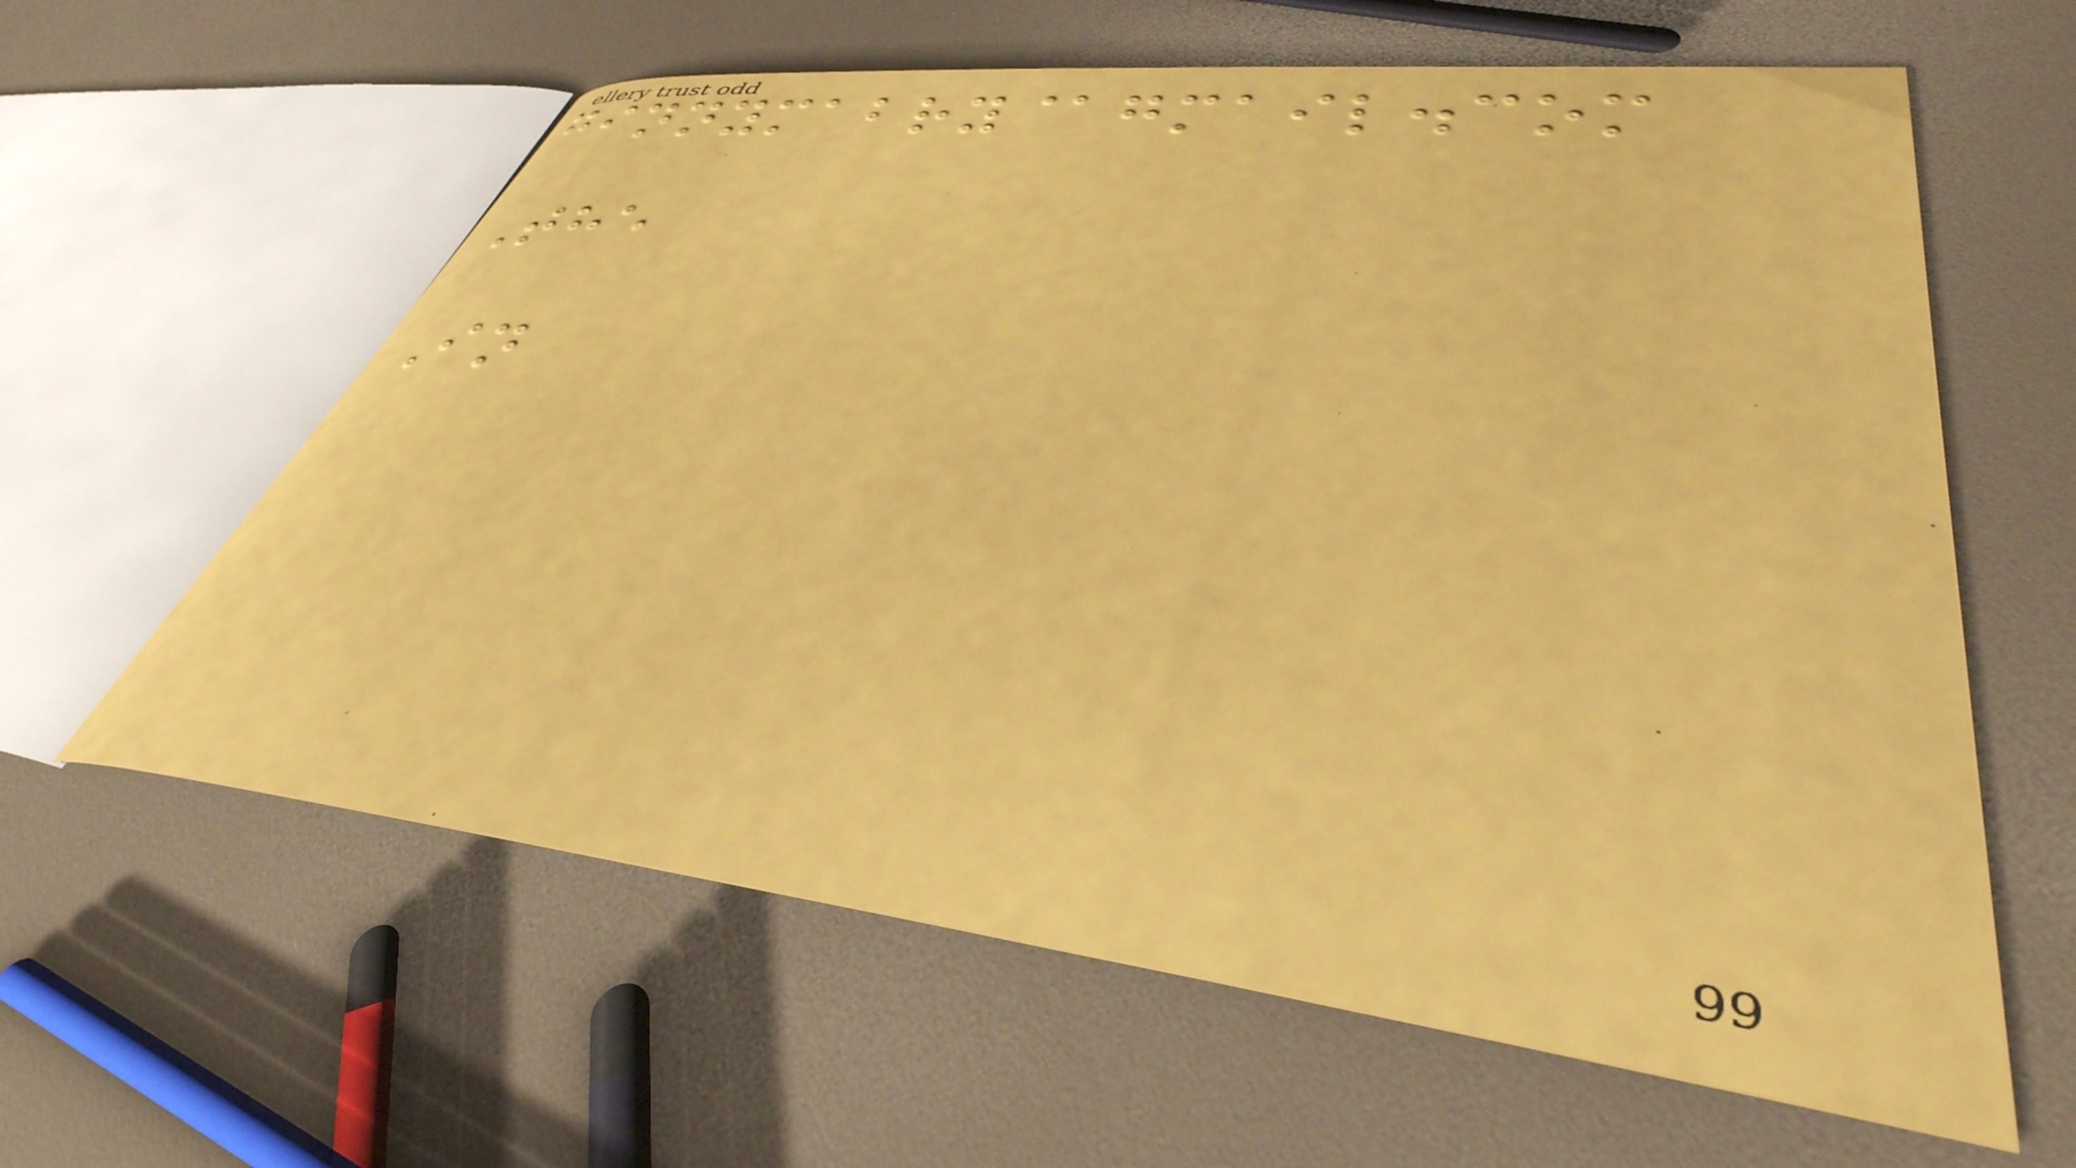ginnymabry@gmail.com
The
In
